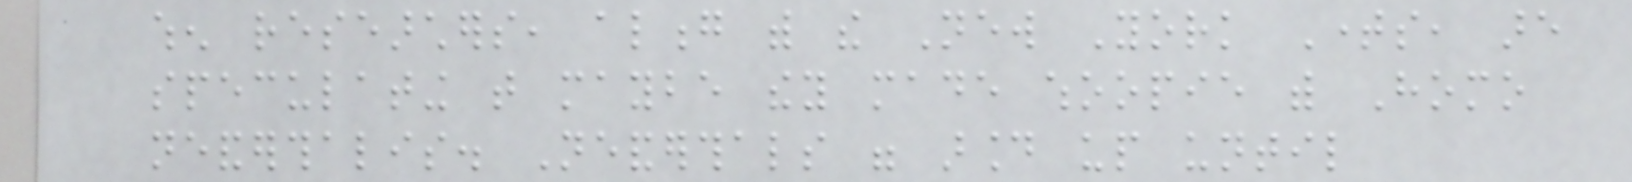when researchers, along with the New York Times, are
speculating that maybe they made whoopie with Homo
neanderthalis. Neanderthals were around up until
